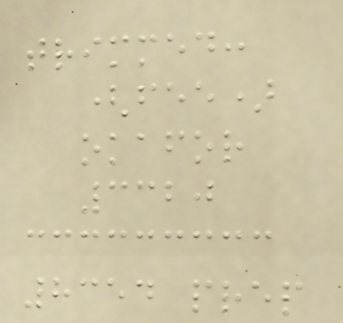trimmed:
(fee)
okafor
3320
8354 prep
